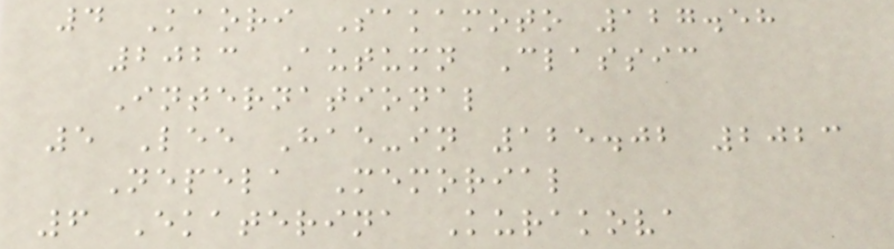4 Kaori Sakamoto 127.58
2023 Autumn Classic
International
5 Lee Hae-in 125.02 2023
Nepela Memorial
6 Ekaterina Kurakova
